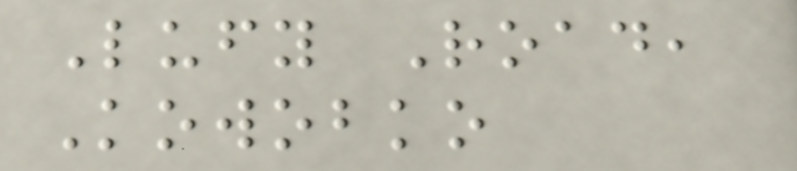Lufy Road,
Kowobko
